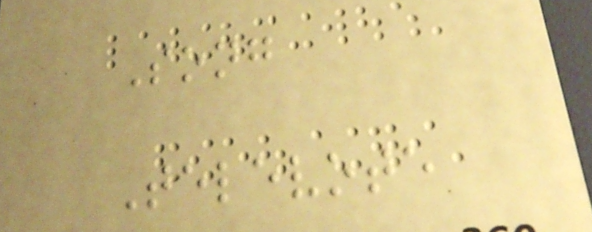Song
Televote
